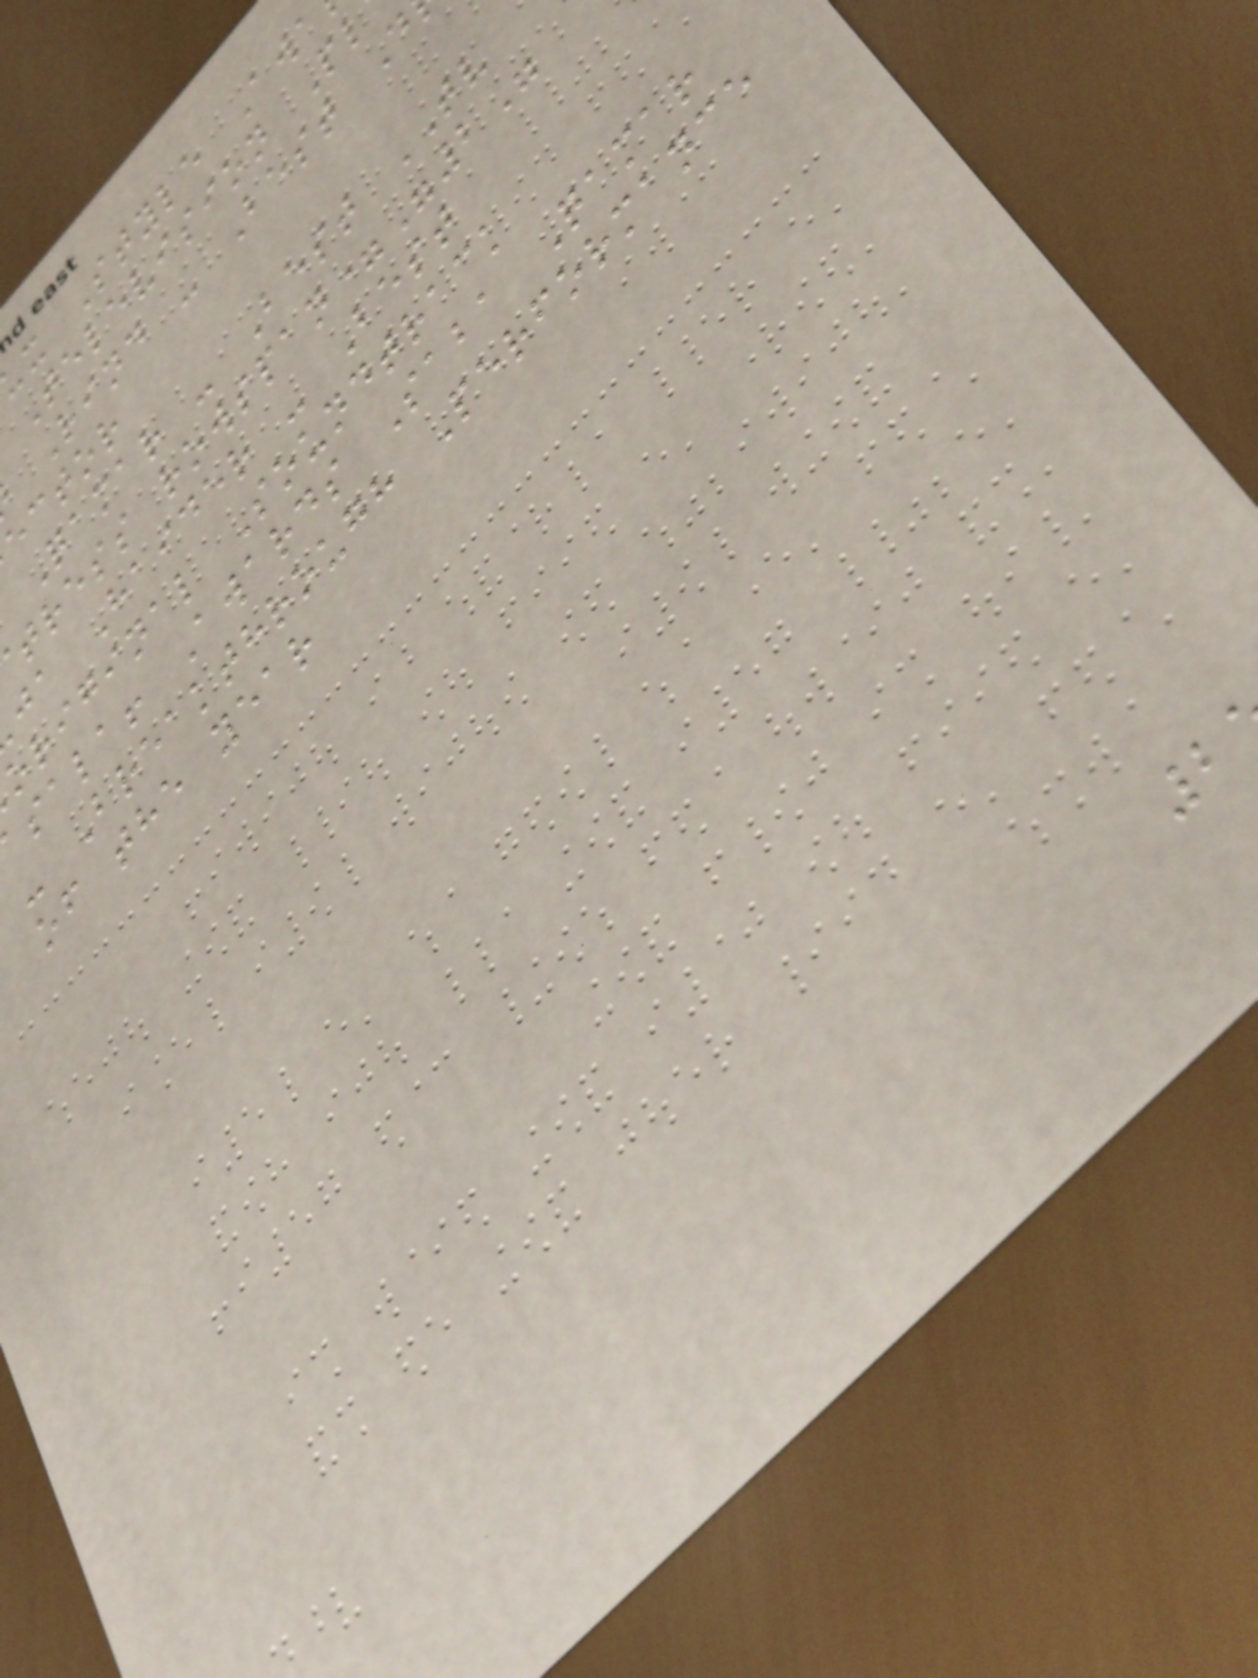x Style Awa
Television Pl
Rind - Best D
ector
Qamar - Best TV
tress rowspan="2"
ja Haider - Best
original Soundtrack
sala! Awards Saba Qamar
- Breakthrough Performance
of the year
